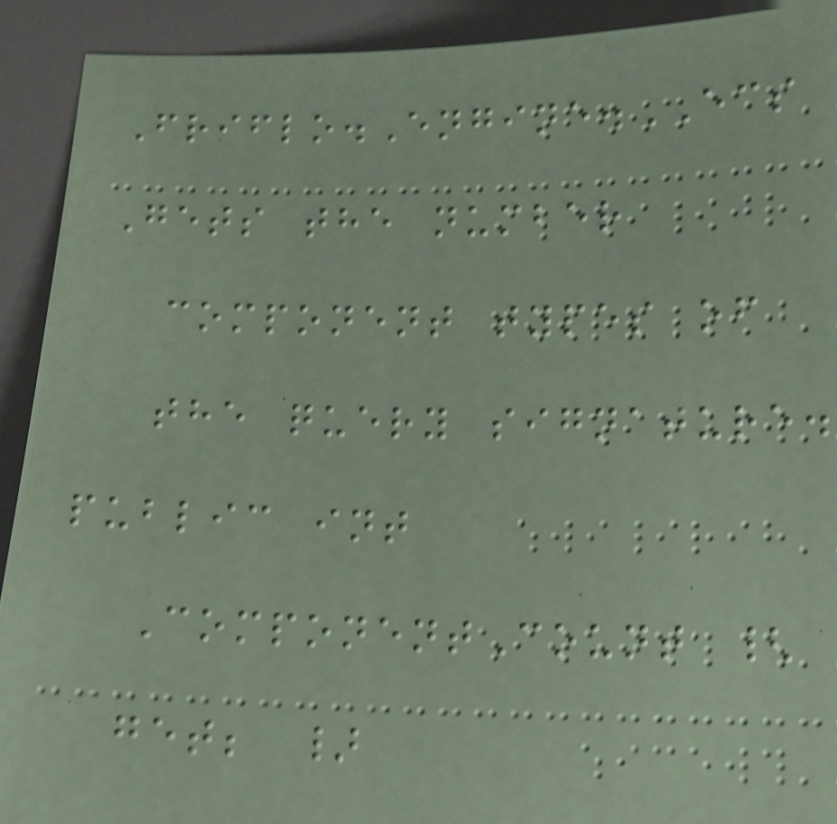Friflo.Engine.ECS
Gets the number
component types of
the query signature.
public int
ComponentCount {
get; }
